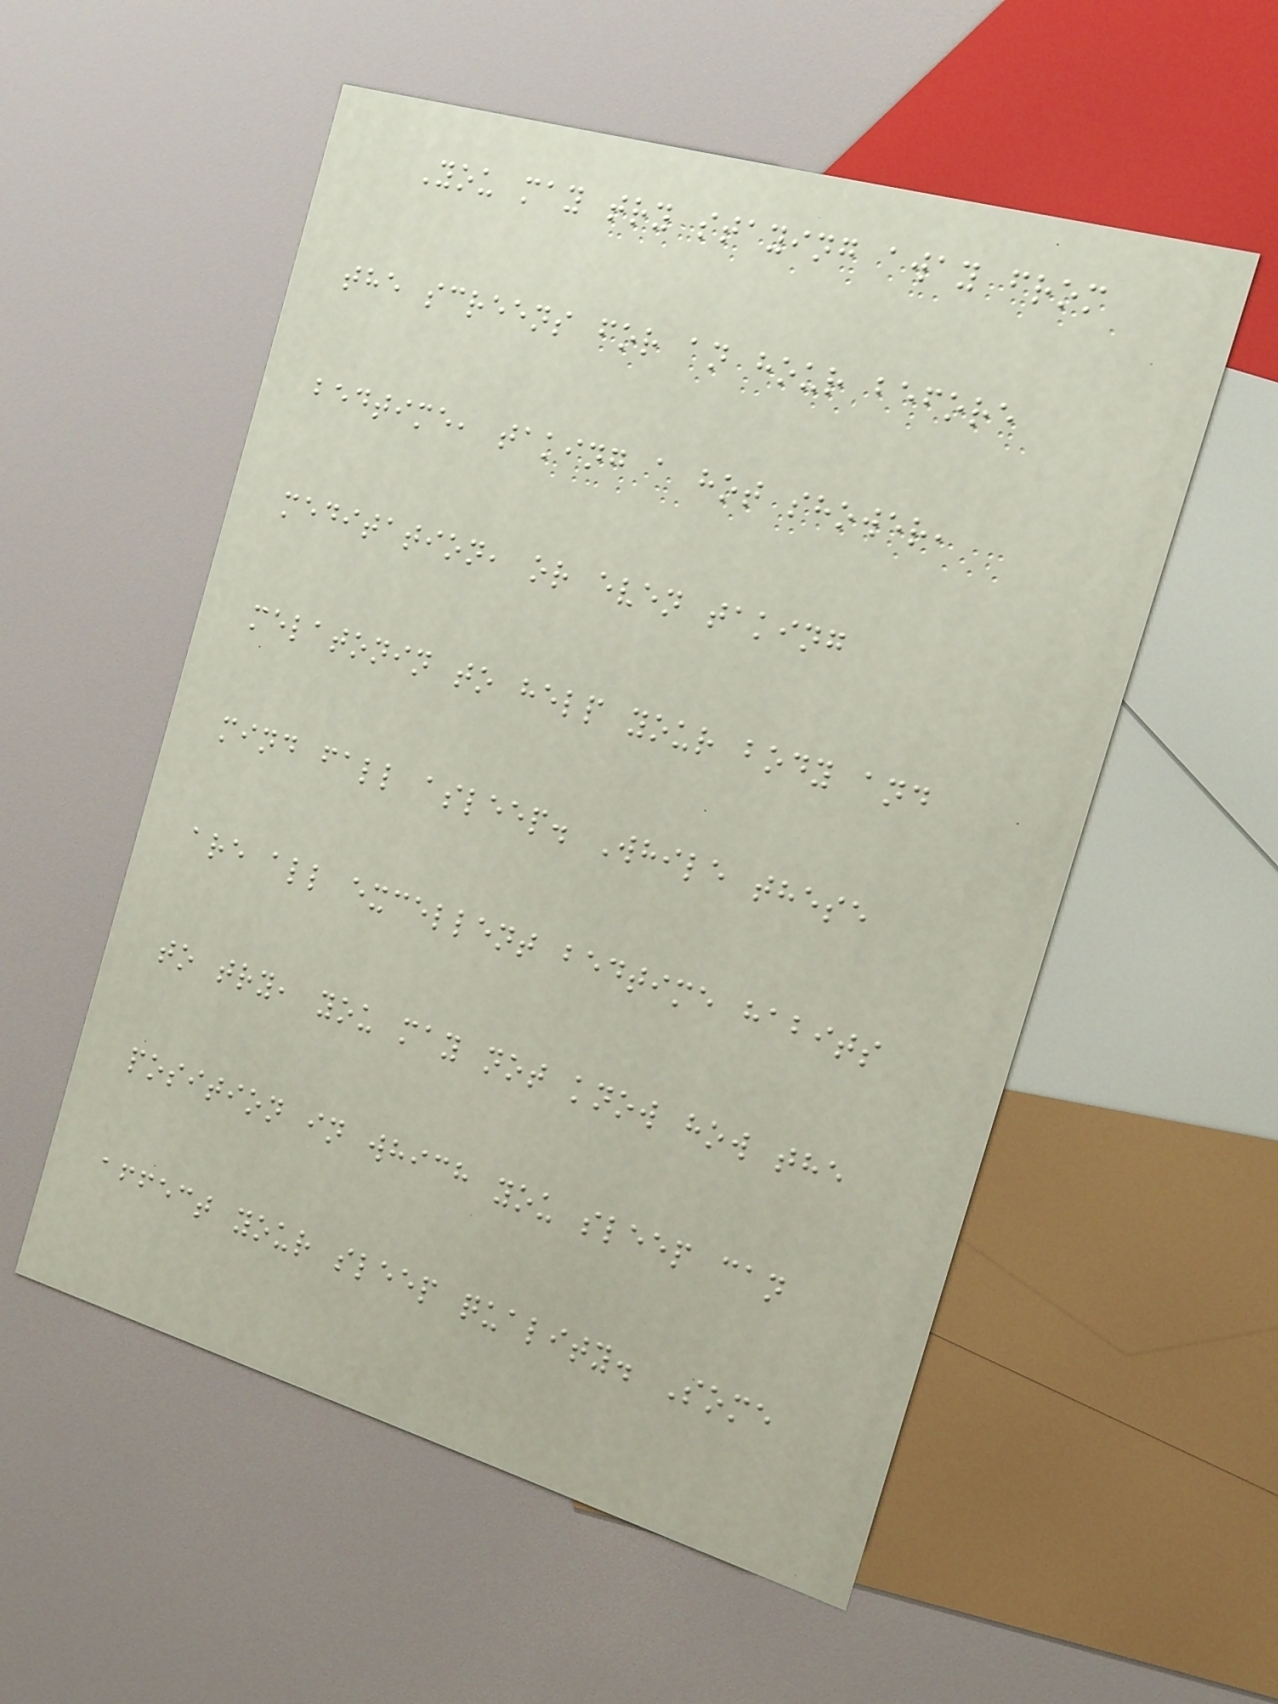You may try staying away from
the screens for an hour before
bedtime, taking a hot shower,
meditation, or even taking
melatonin to help your body and
mind fall asleep. While these
are all excellent bedtime habits
to try, you may not know how the
position in which you sleep can
affect your sleep quality. Some
